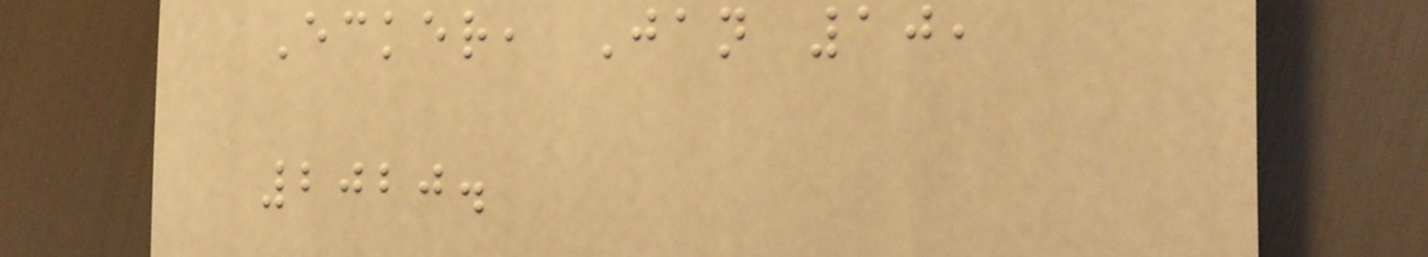Ecker, Jan 10,
2020.
